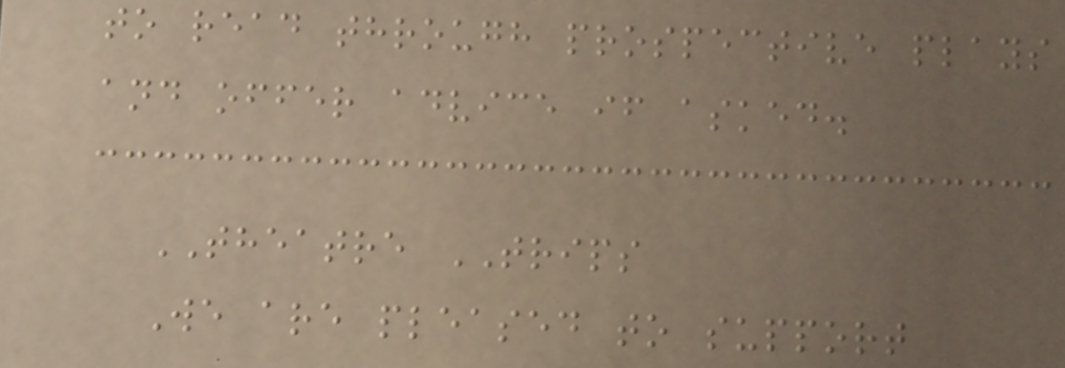to read through prospective plays
and offer advice if asked.
THEATRE TRIPS
We are pleased to support
